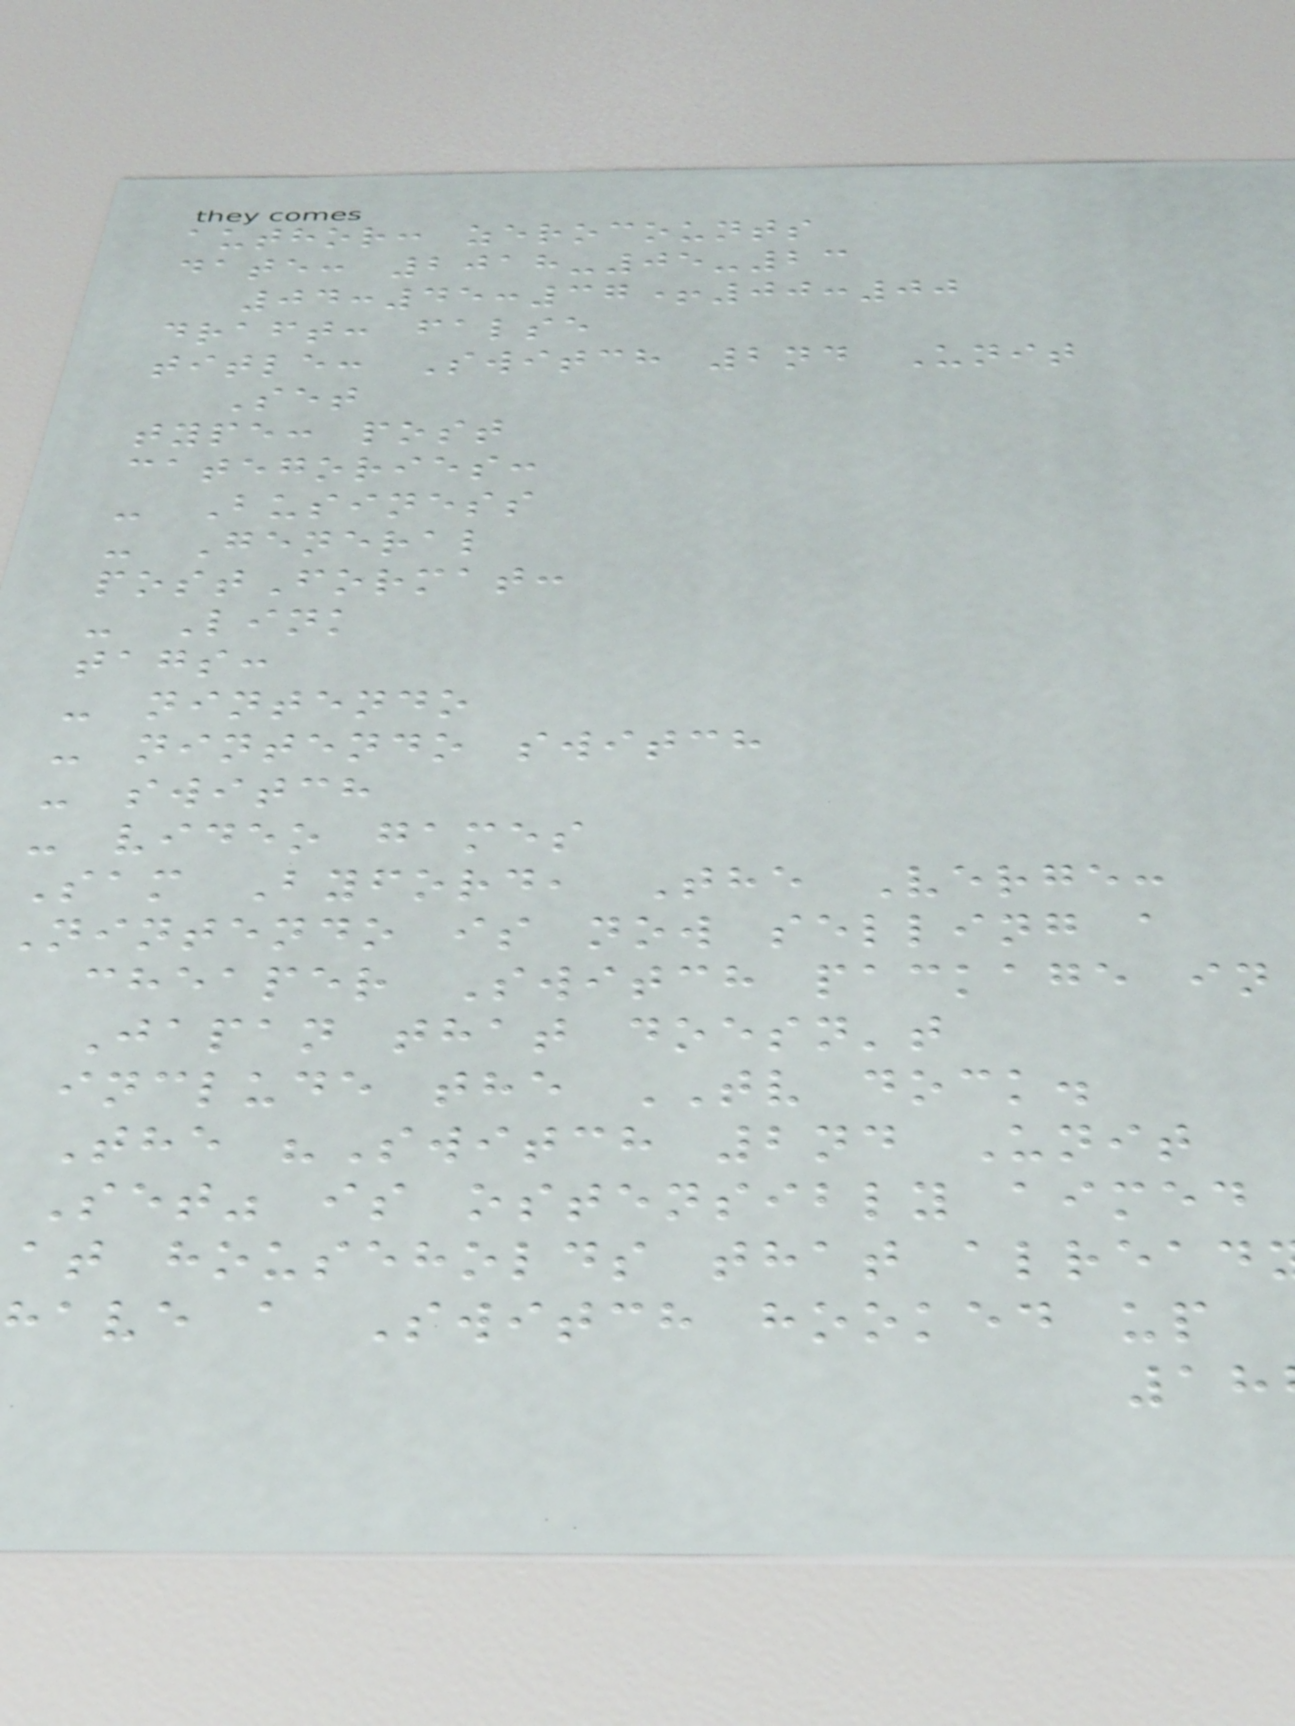author: zerocounts
date: 2018-05-23
04:45:37+00:00
draft: false
title: Switch 2nd Unit
Set
type: post
categories:
- Business
- General
postFormat:
- Link
tags:
- nintendo
- nintendo switch
- switch
- video games
Sam Byford, The Verge:
Nintendo is now selling a
cheaper Switch package in
Japan that doesn't
include the TV dock.
The "Switch 2nd Unit
Set" is ostensibly aimed
at households that alread
have a Switch hooked up
